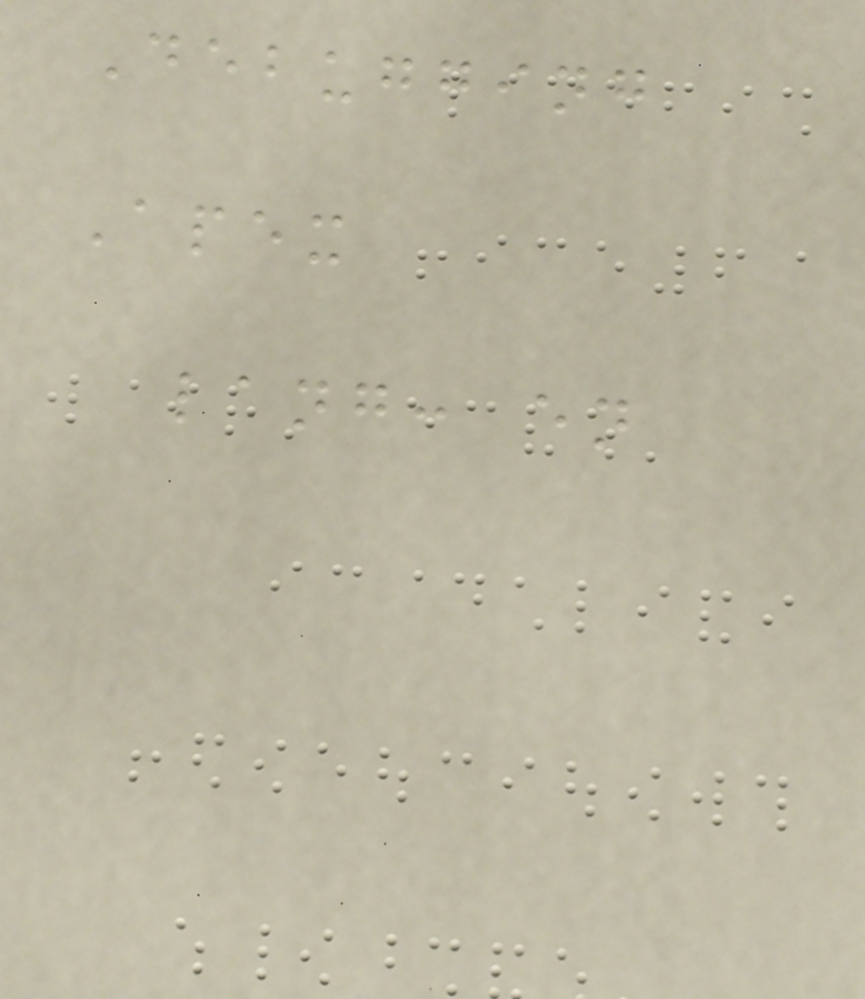Debugging
Apex
lang: en
